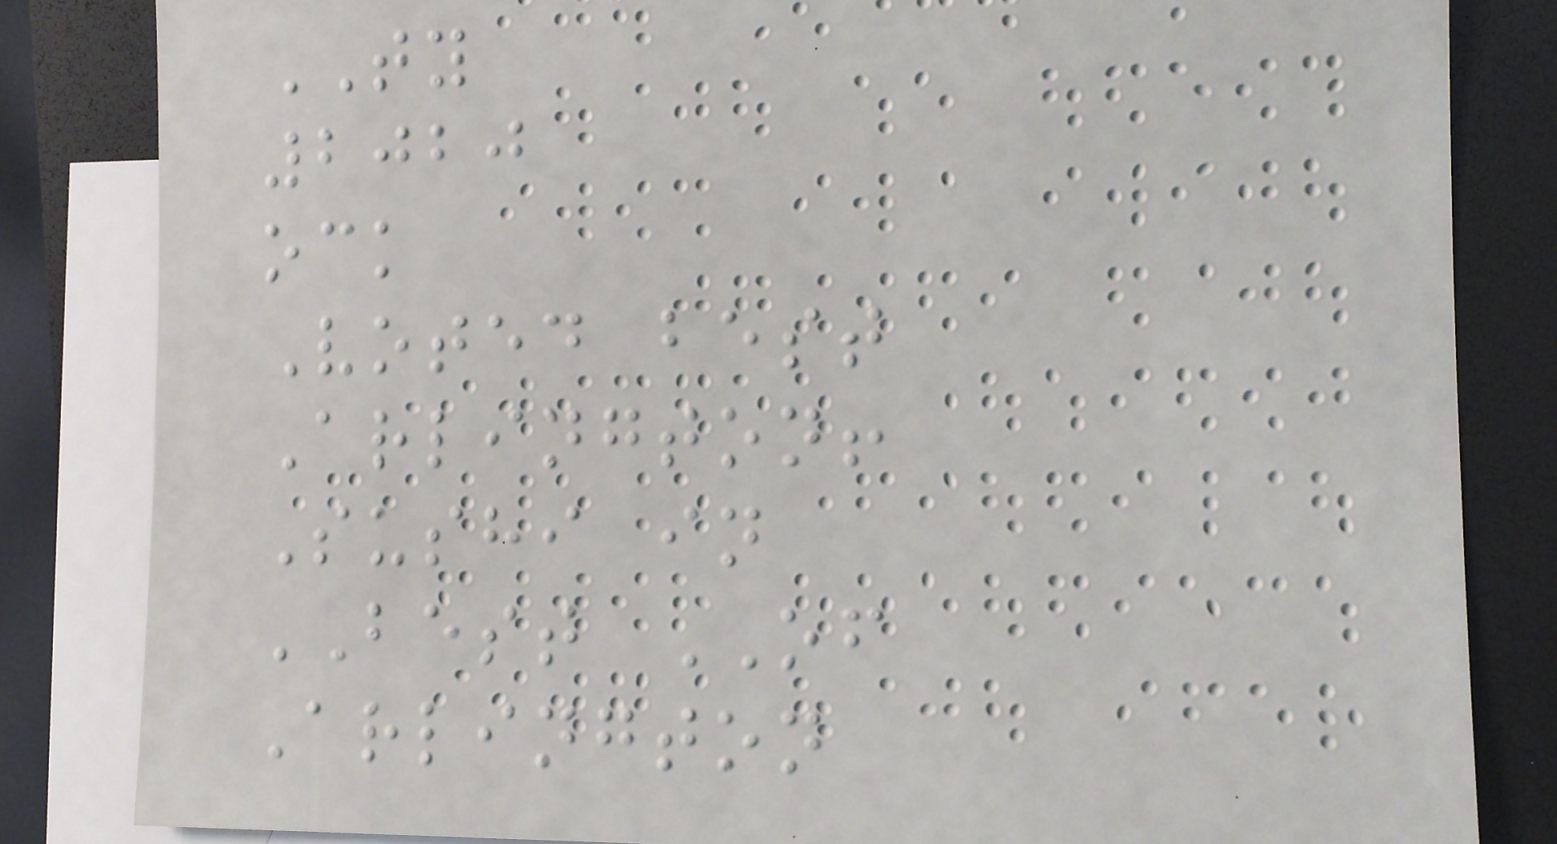TY
2020
ock
Voted best
Arlington!
Sushi in
BEST OF
Arlington
